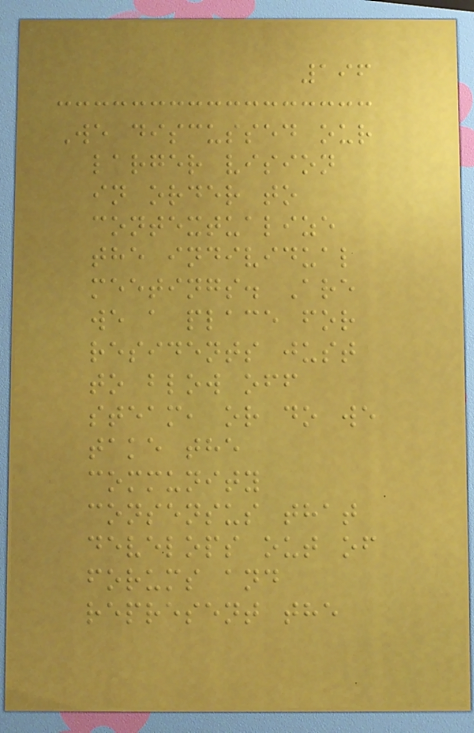196
We discussed our
larger vision
in order to
contextualize
the individual
meetings. Are
we a place for
residents just
to blow off
steam, or do we
take the
community
consensus that
develops out of
forums and
represent the
